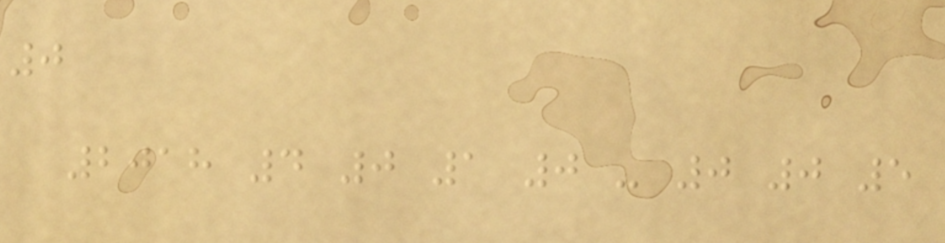0
2018 4 0 1 0 - 0 0 5
